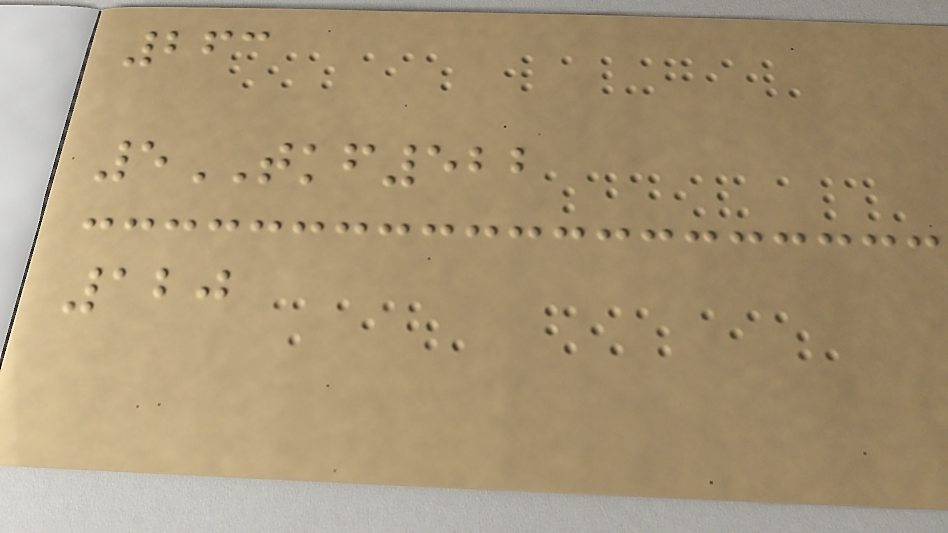263
5TKF522
120
